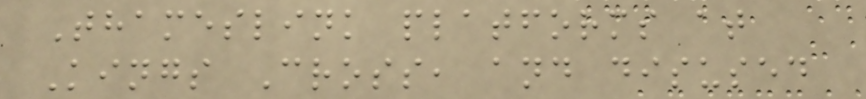Thameslink platforms at
Kings Cross, and disused
